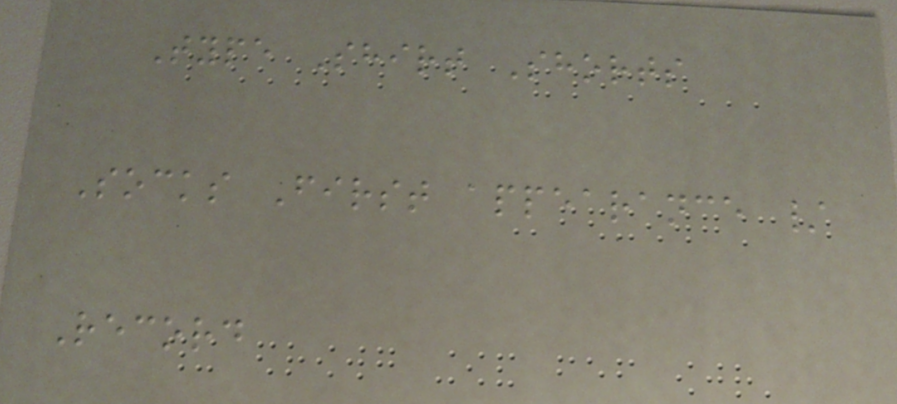Type Shirt Shorts
Socks First appearance /
Record
